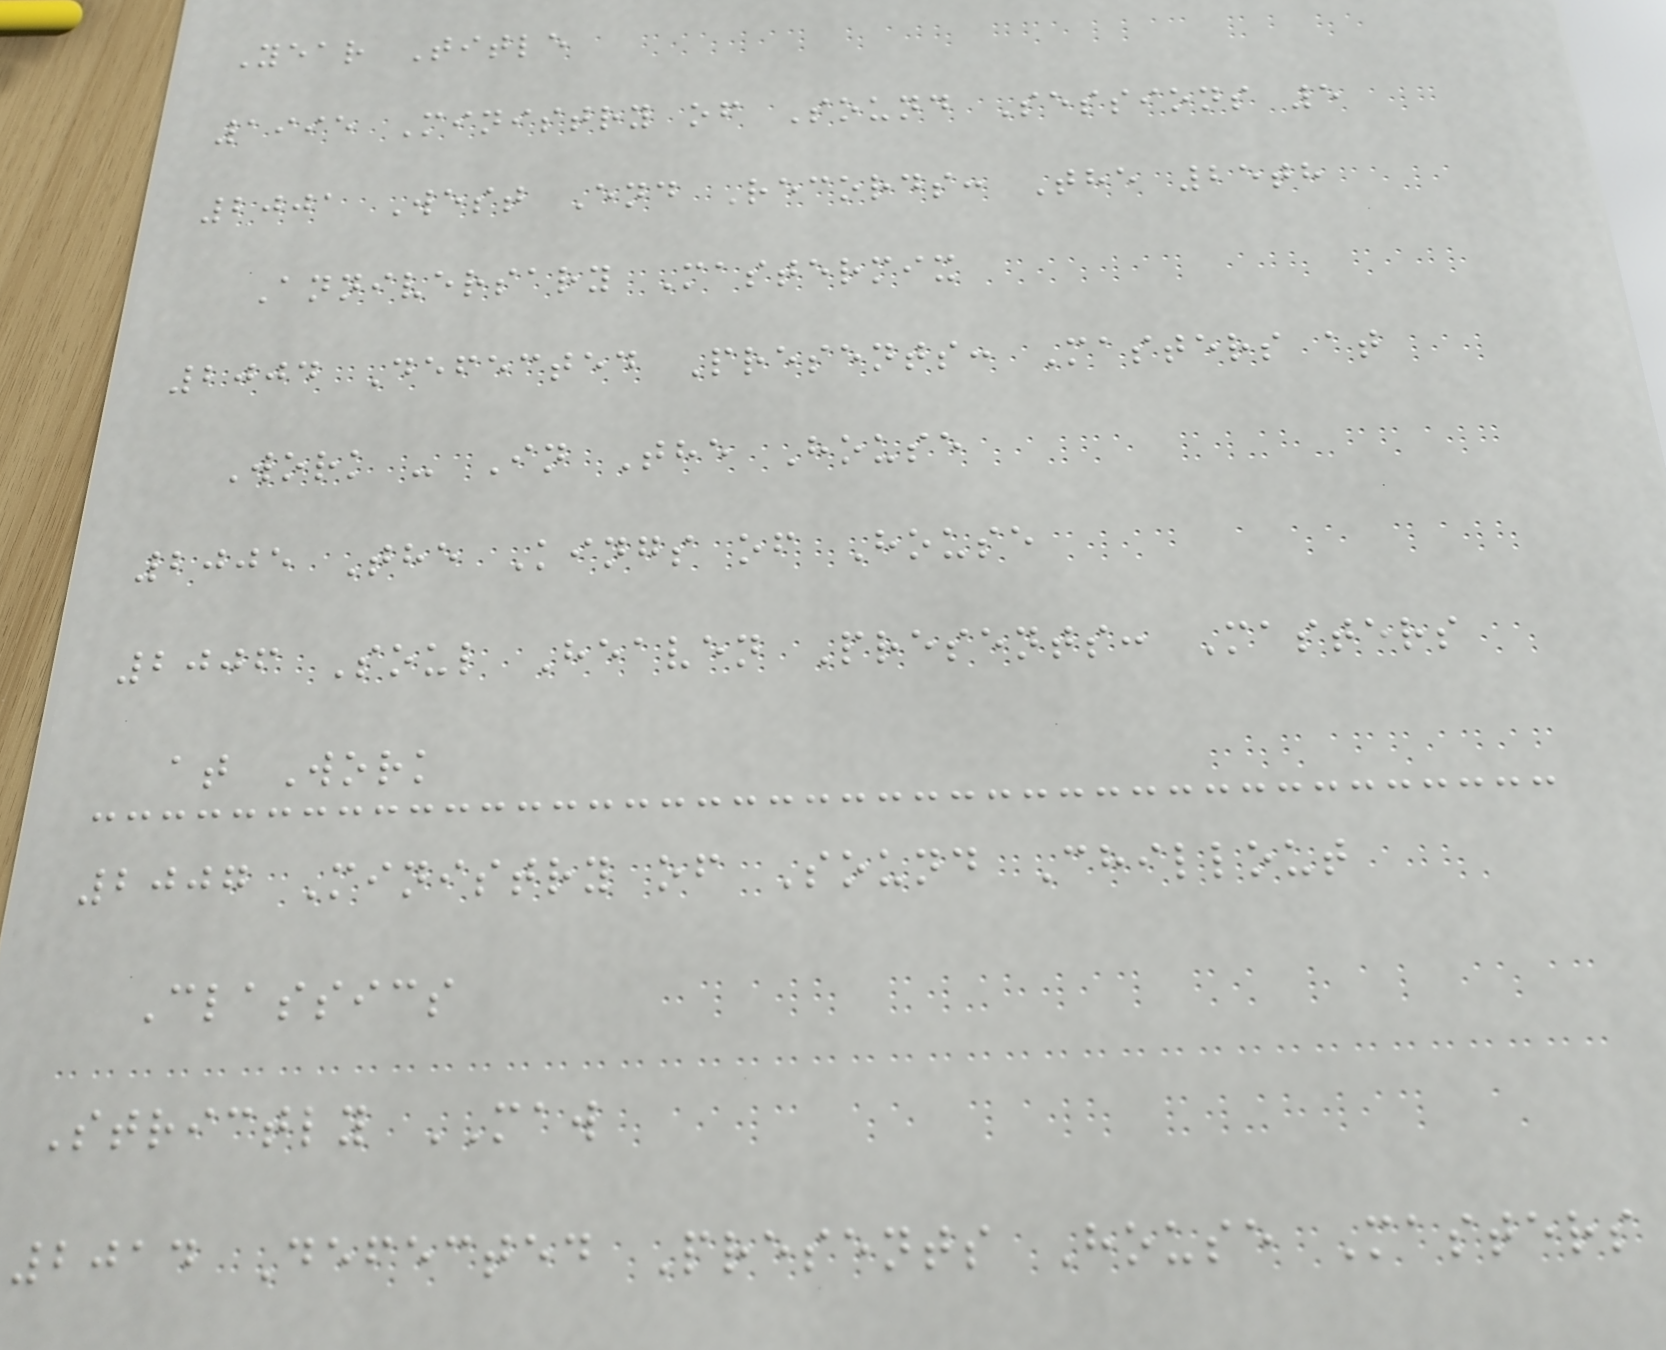Year Title
1995 Ministry of Sound Sessions 5
2001 West End Records: The 25th
Anniversary Mastermix
2004 Defected Presents: Masters at
Work - In The House
2005 The Kings of House
2006 Soul Heaven Presents: Masters
at Work
2007 Ministry of Sound Chillout
Classics
Strictly MAW
2014 Defected Presents House Masters
